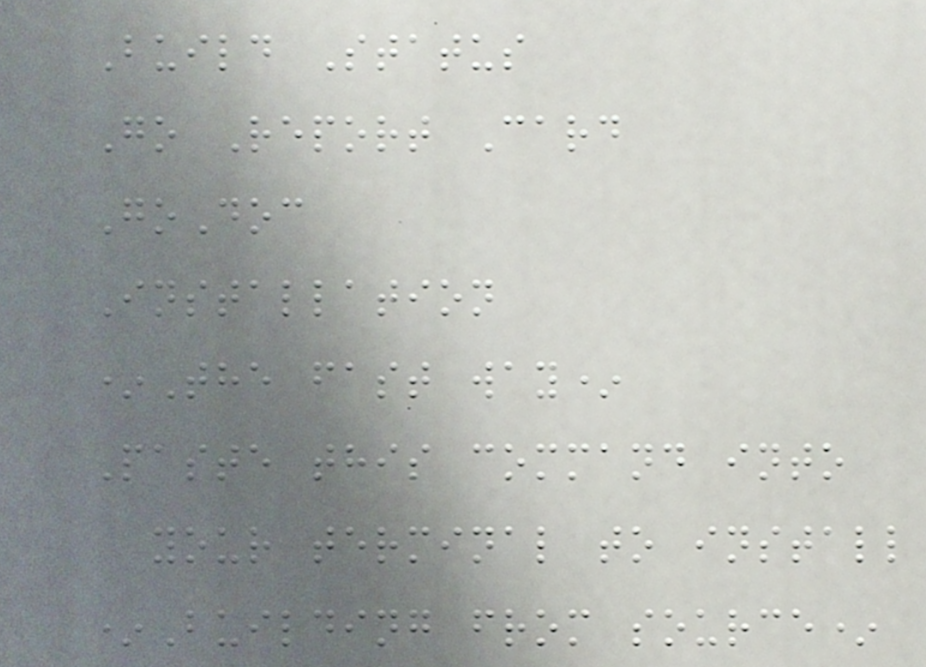Build Status
Go Report Card
GoDoc
Installation
*The fast way*
Paste this command into
your terminal to install
*Building from source*
